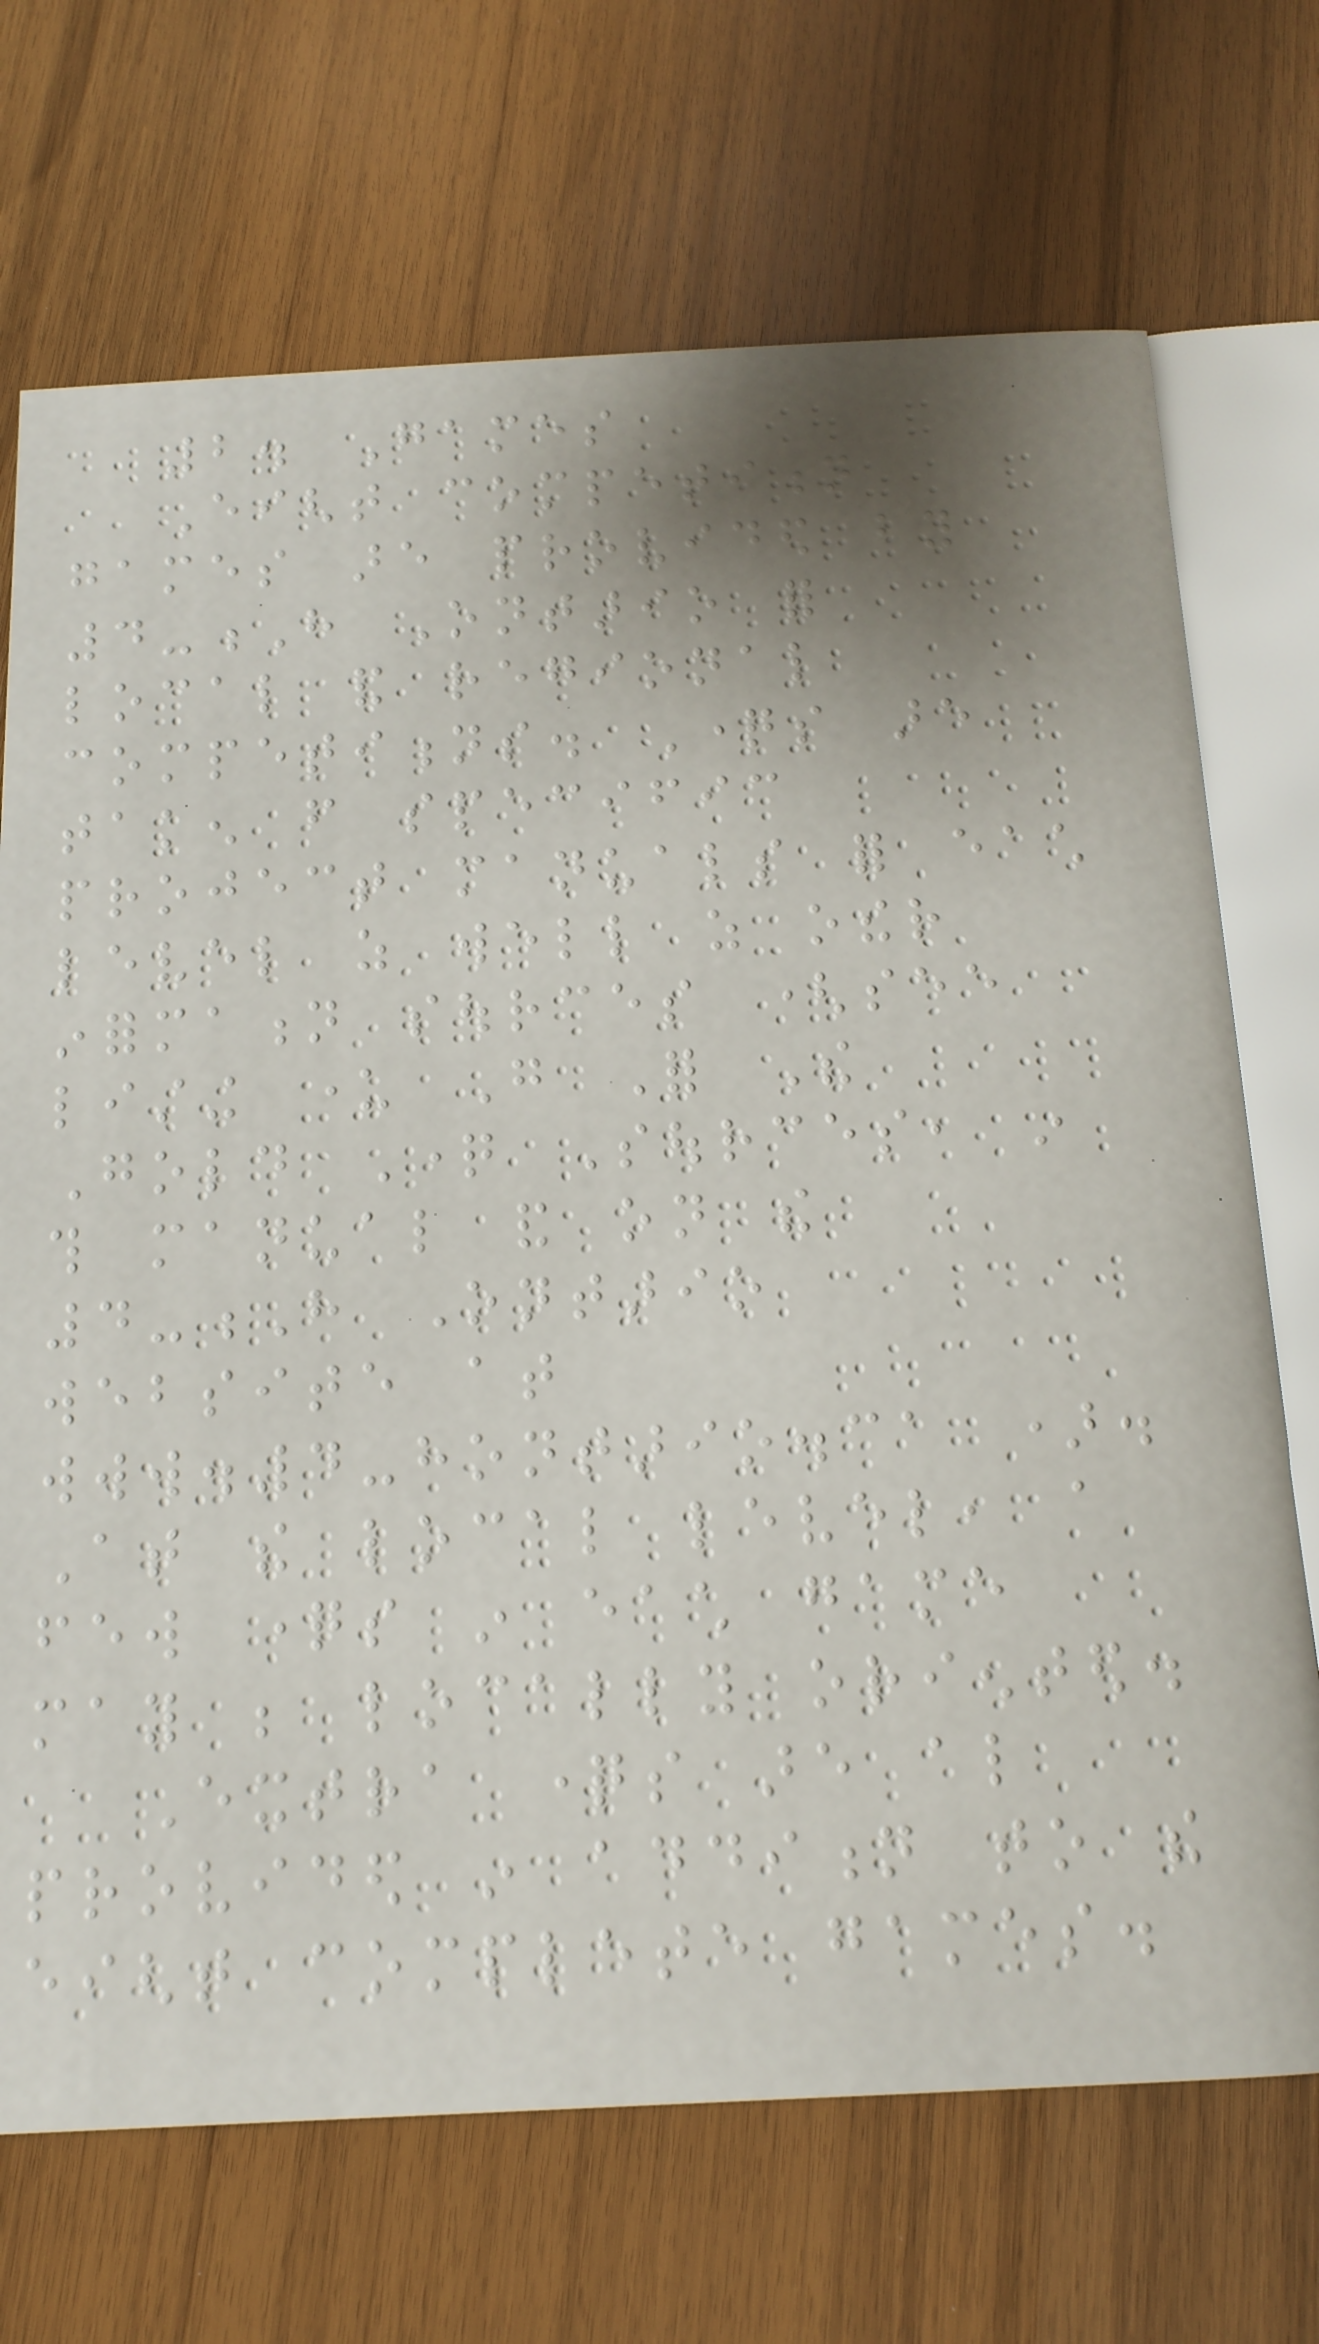2. Games
Eight competition
games are provided by
4-H Ontario for
local and regional
competitions. Questions are
taken from specific
project manuals for each
level as well as other
information sources (see
listing under Go For The
Gold Question Sources, in
this manual and on the
4-H Ontario
website at
www.4-hontario.ca ).
At the local level, a
few questions in each game
may be locally oriented.
Extra questions are also
provided in addition to the
eight complete games.
